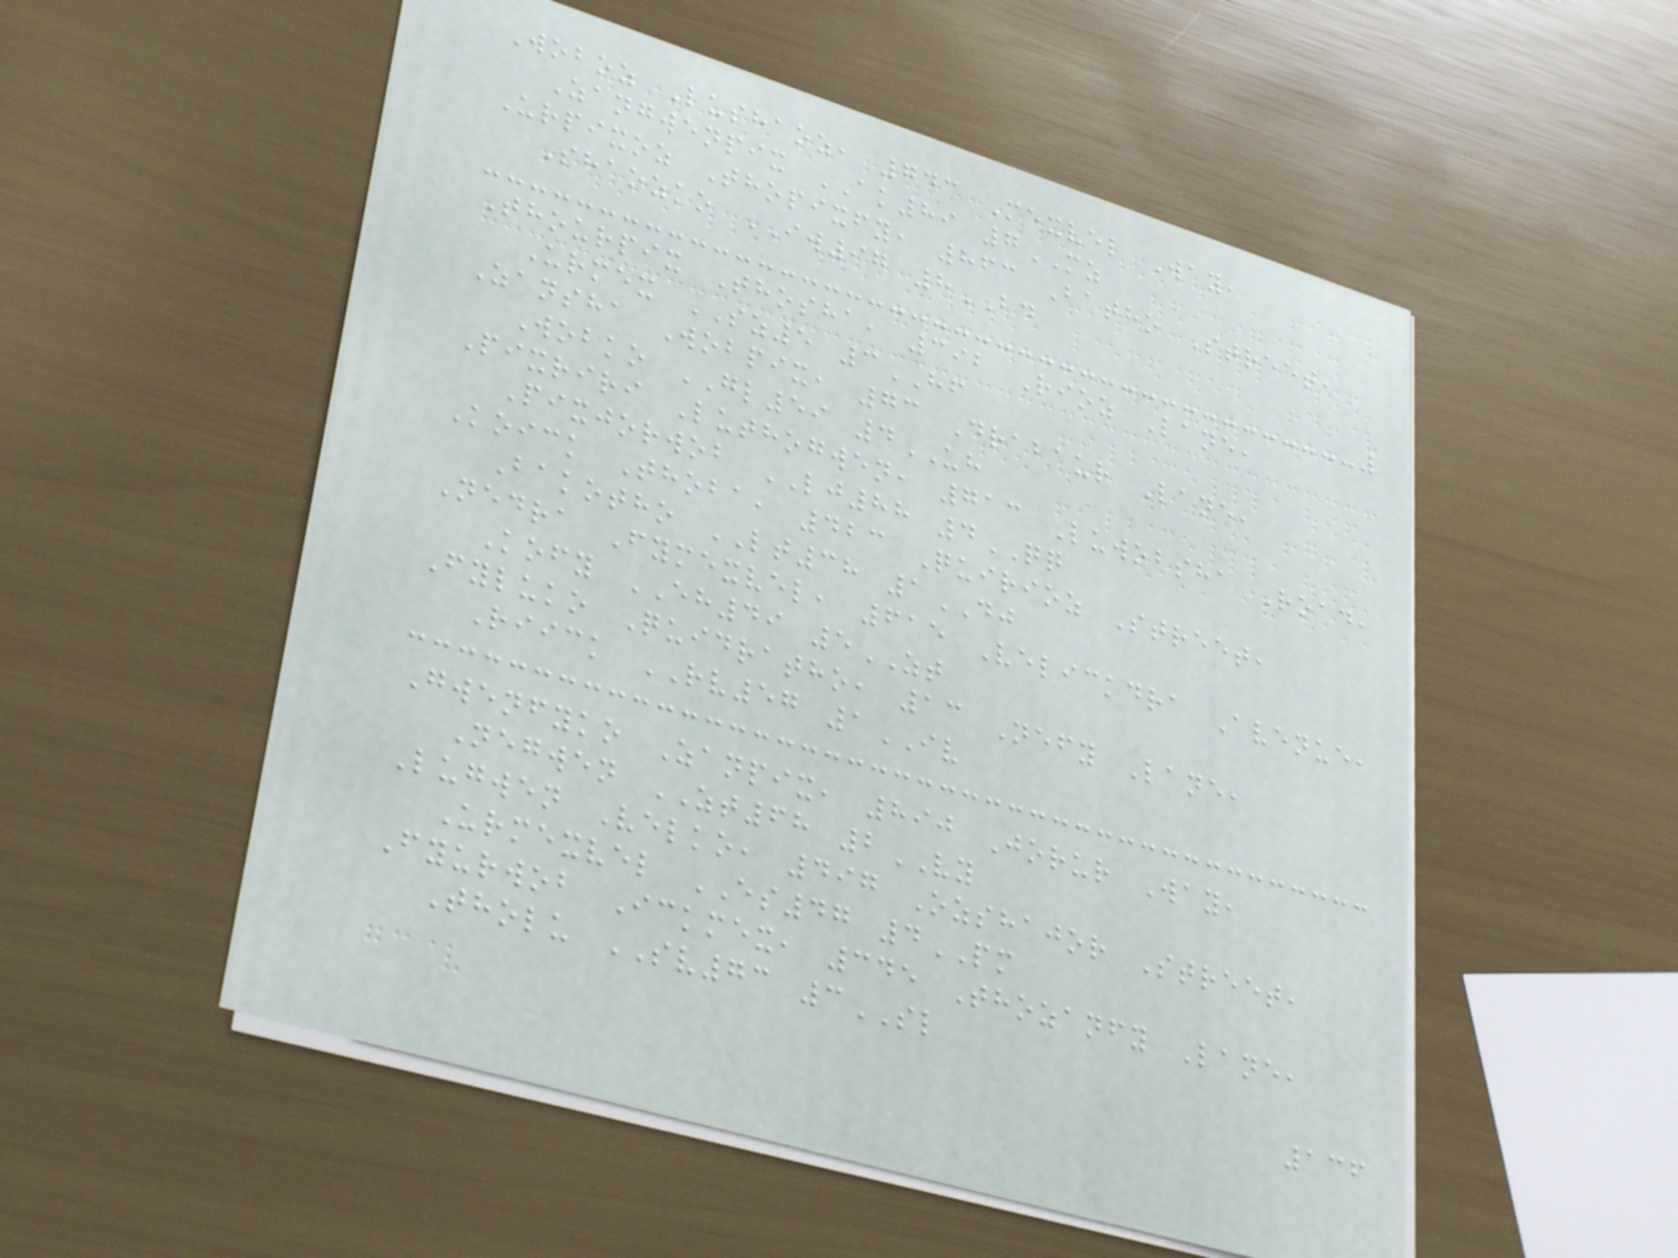Woboz Lushaoz, 743 Mexvel Way,
Zangwenpix AK89 7MZ
Urpixoz Thopixfy, 863 Batho Street,
Shaozko IW97 8BD
Thourpix Thosha, 392 Rioz Lane,
Urmex SZ5 3HF
Zansha Wobpix, 73 Drabaur Lane,
Wobko GL59 4UH
Pixriri Luthogwen, 713 Luwobsha Road,
Pixjorwob LJ88 4QQ
Koick Thoba, 423 Quirioz Street,
Bakotho LT38 1DJ
Nedra Fymexvel, 615 Velickdra Avenue,
Kofy EH49 5ZT
Fyluko Quidratho, 13 Nefy Lane,
Riick RV57 1IV
Gwenfyko Zanpix, 890 Jorur Way,
Negwen ZT68 2VY
Lugwen Velko, 497 Ozshajor Street,
Urmexvel ES47 4PM
Fyurwob Ickmex, 345 Thozanfy Lane,
Tholu SV73 3SL
136
